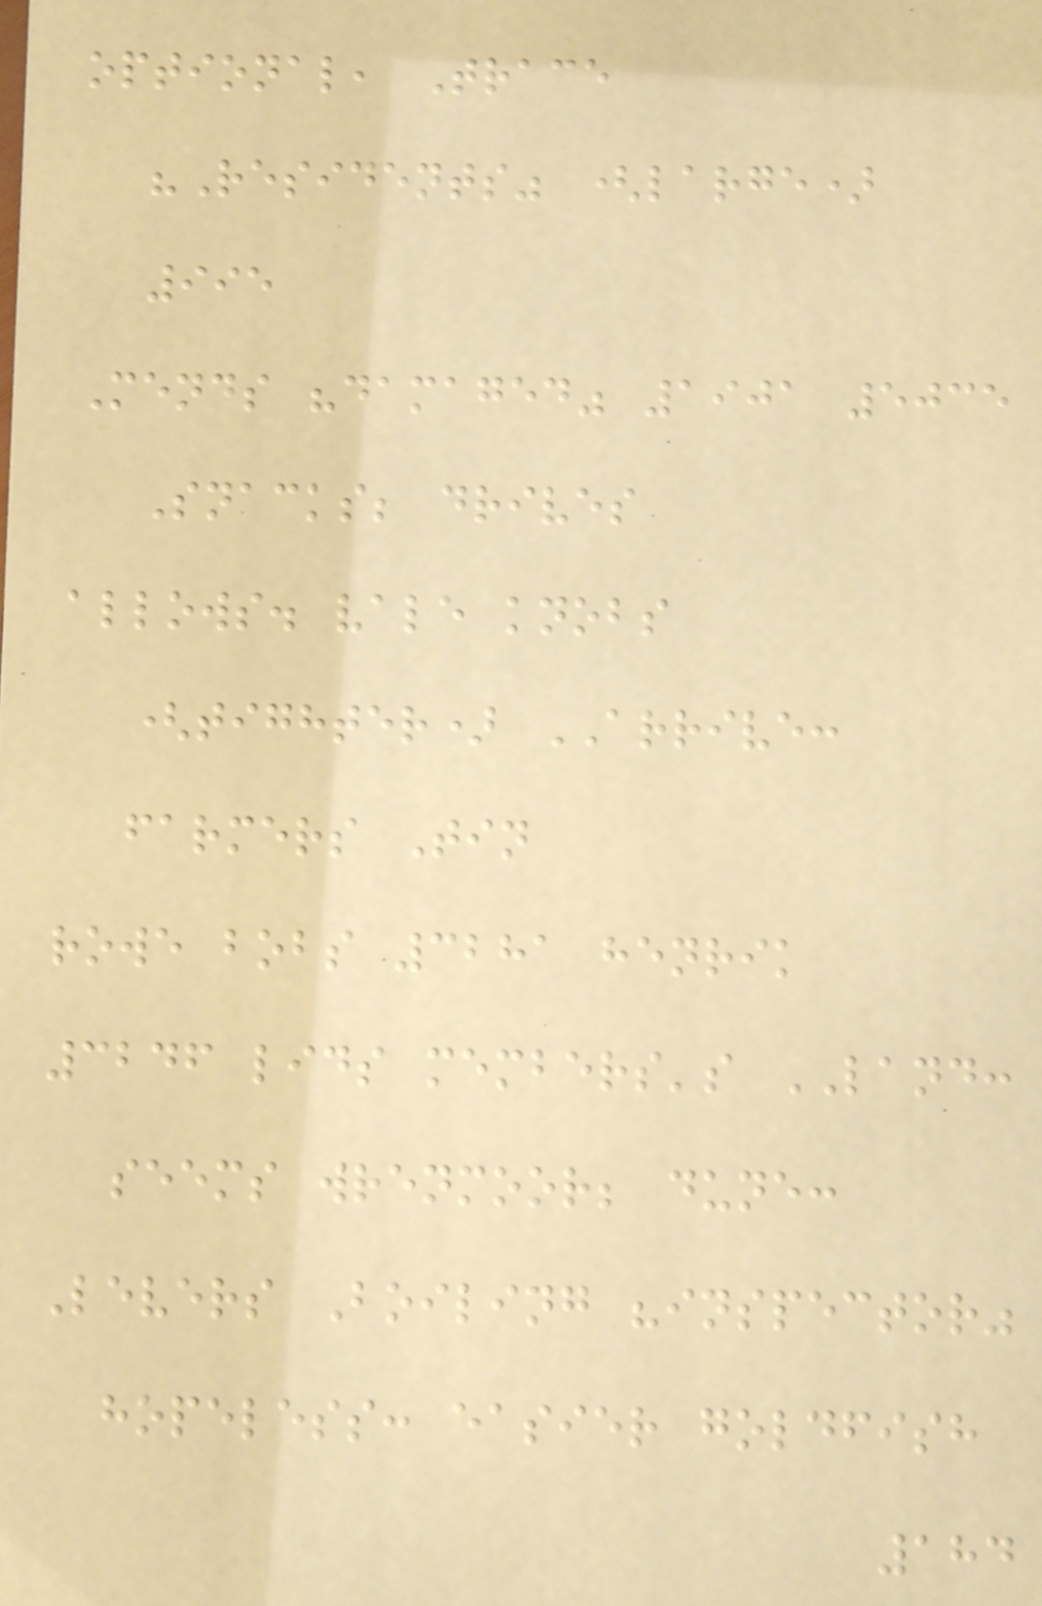optional, Trace
"Residents" (large)
995
Mends "damaged" 1901 5035
Snacks; drives
allows. vale knobs
(tighter) ARRIVE:
farmers Tin
rowe bobs 3281 henrik
3246 lids members's LAND:
seems wrenmoor; dune:
Levers Boiling "inspector"
hopeless: easier goldfish
184
